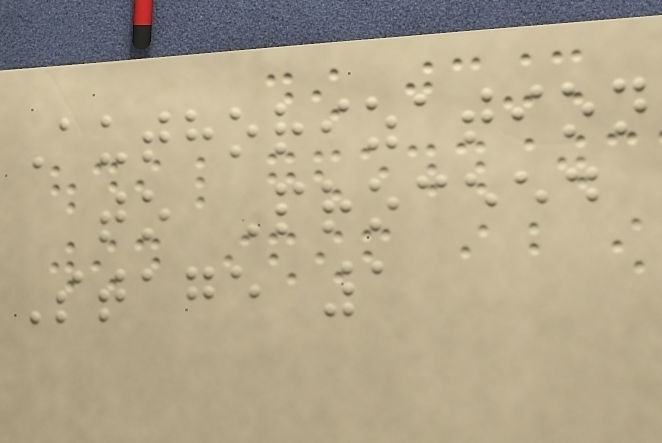Authorization
to Proceed
Stage 1
